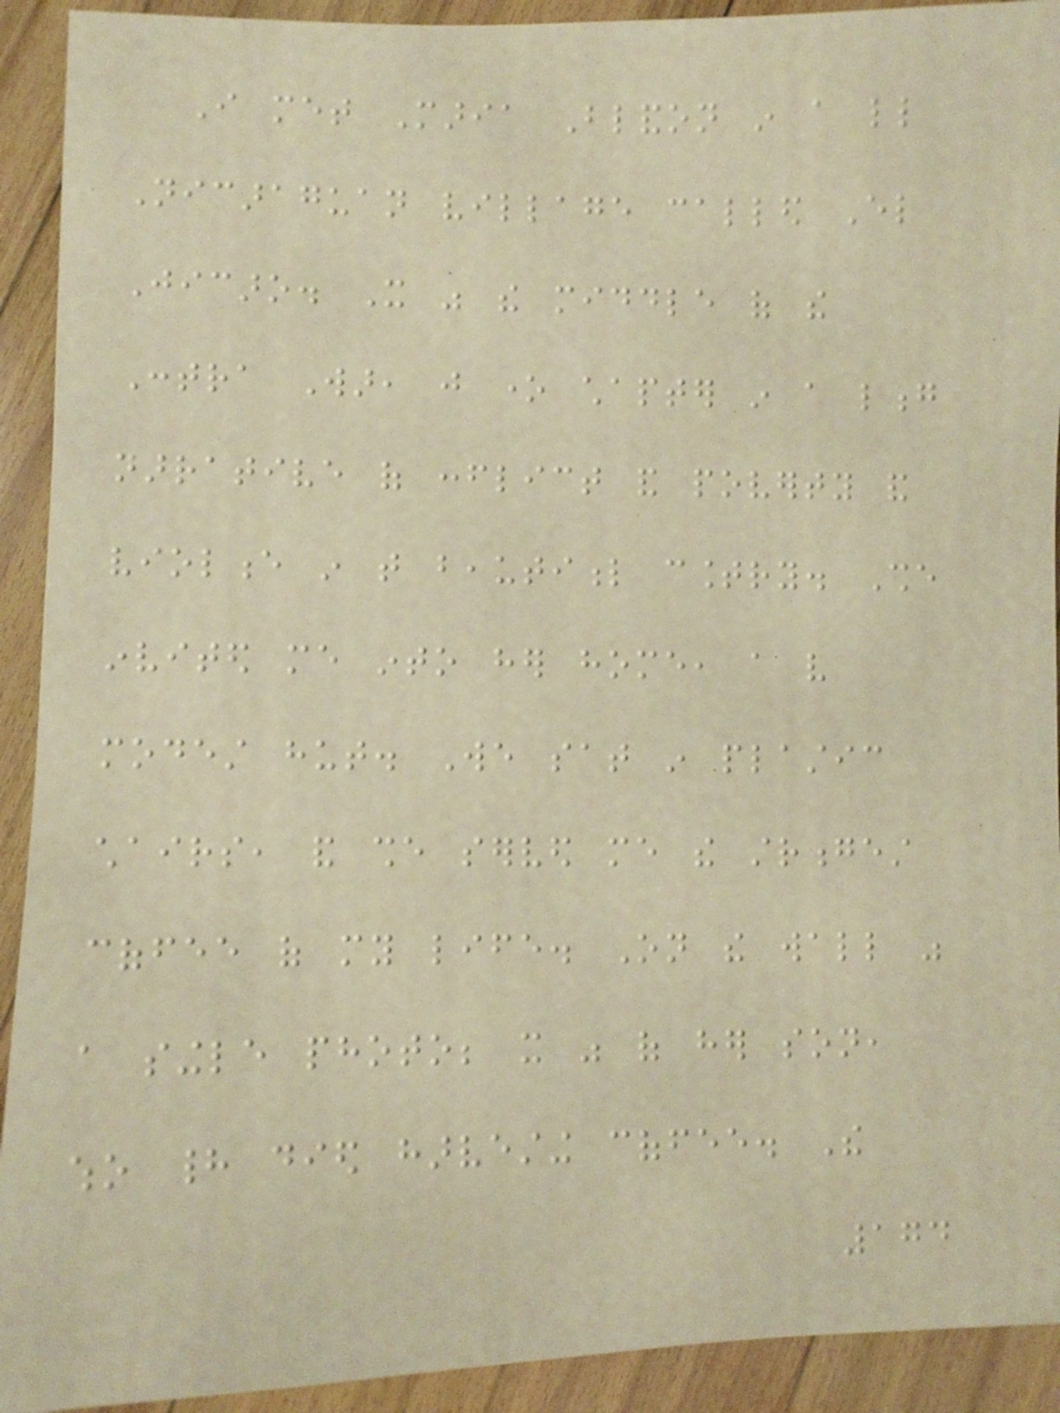I met Maria Blandon in a little
Nicaraguan village called El
Jicaro. It was the middle of the
Contra War, just one chapter in a long
narrative of conflict and poverty and
violence in that beautiful country. She
invited me into her home, a very
modest hut. We sat in plastic
chairs, and she served me the strongest
coffee of my life. On the wall was
a single photo; it was of her son,
who had died harvesting coffee. The
174
